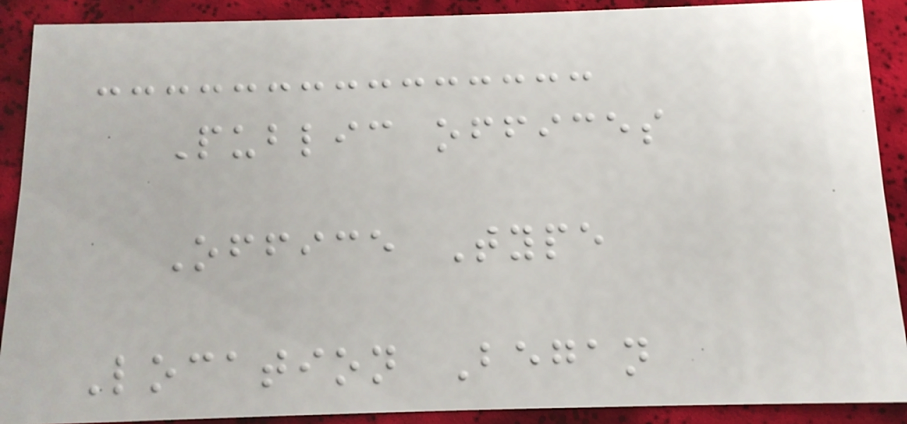Public offices
Office Type
Location Began
